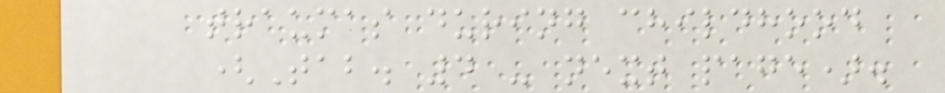traumas during childhood
(Tab. 4 - next page).
